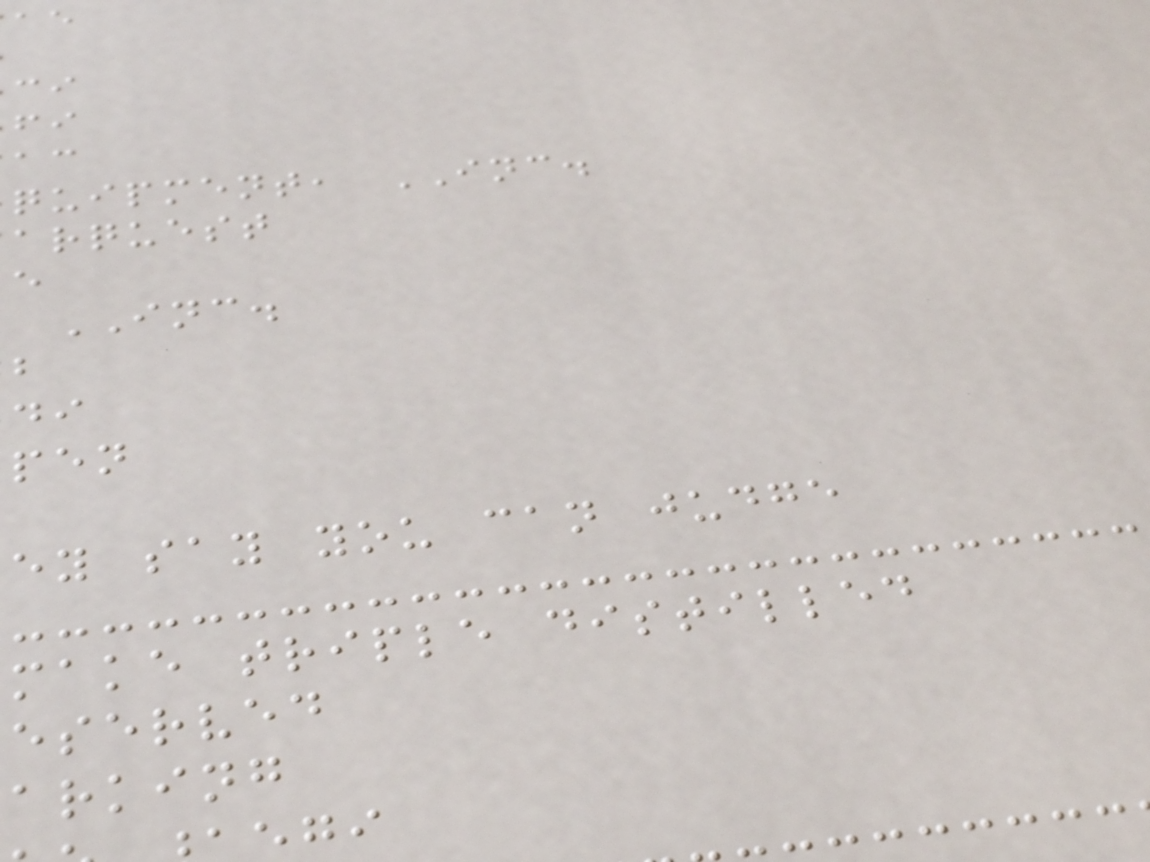quipment, INC.
arquest
INC.
ey say you can judge
make triple distilled
eserved
arking
